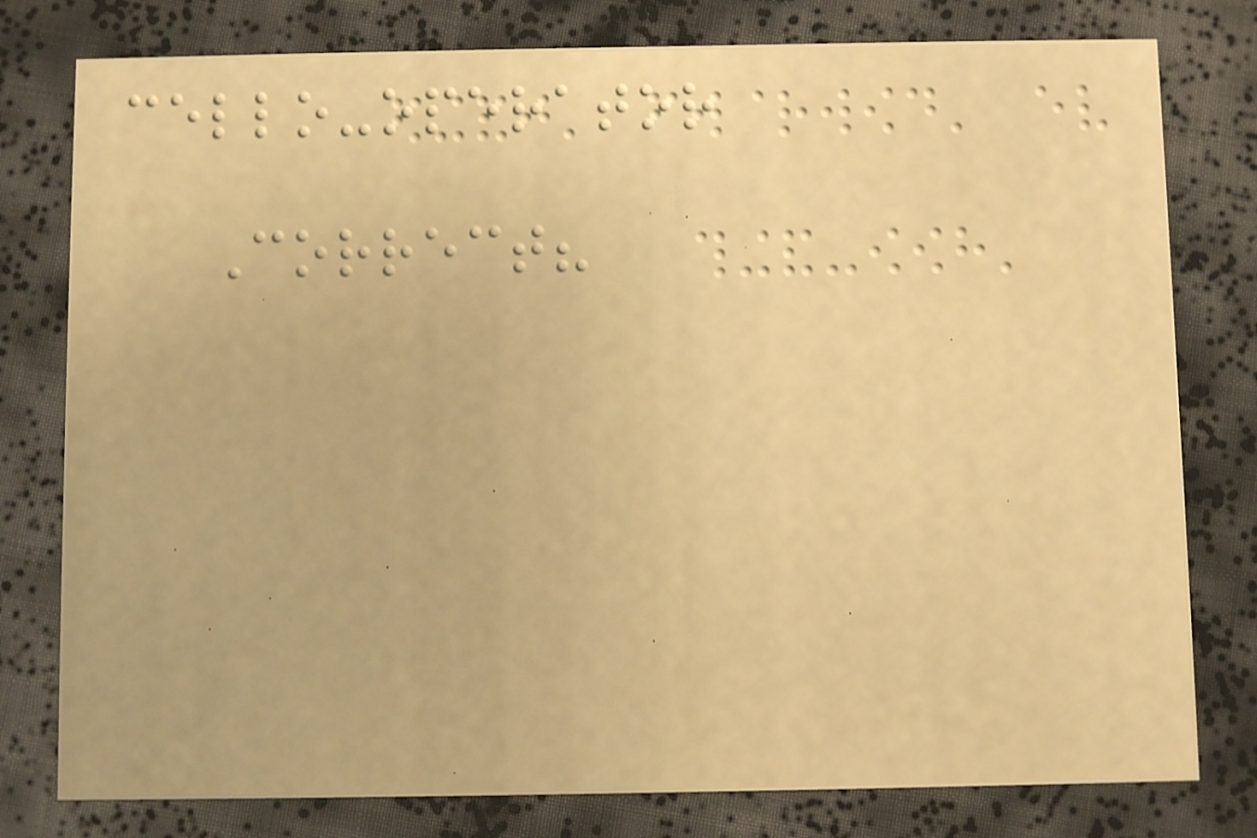cello-operator
Correct?
